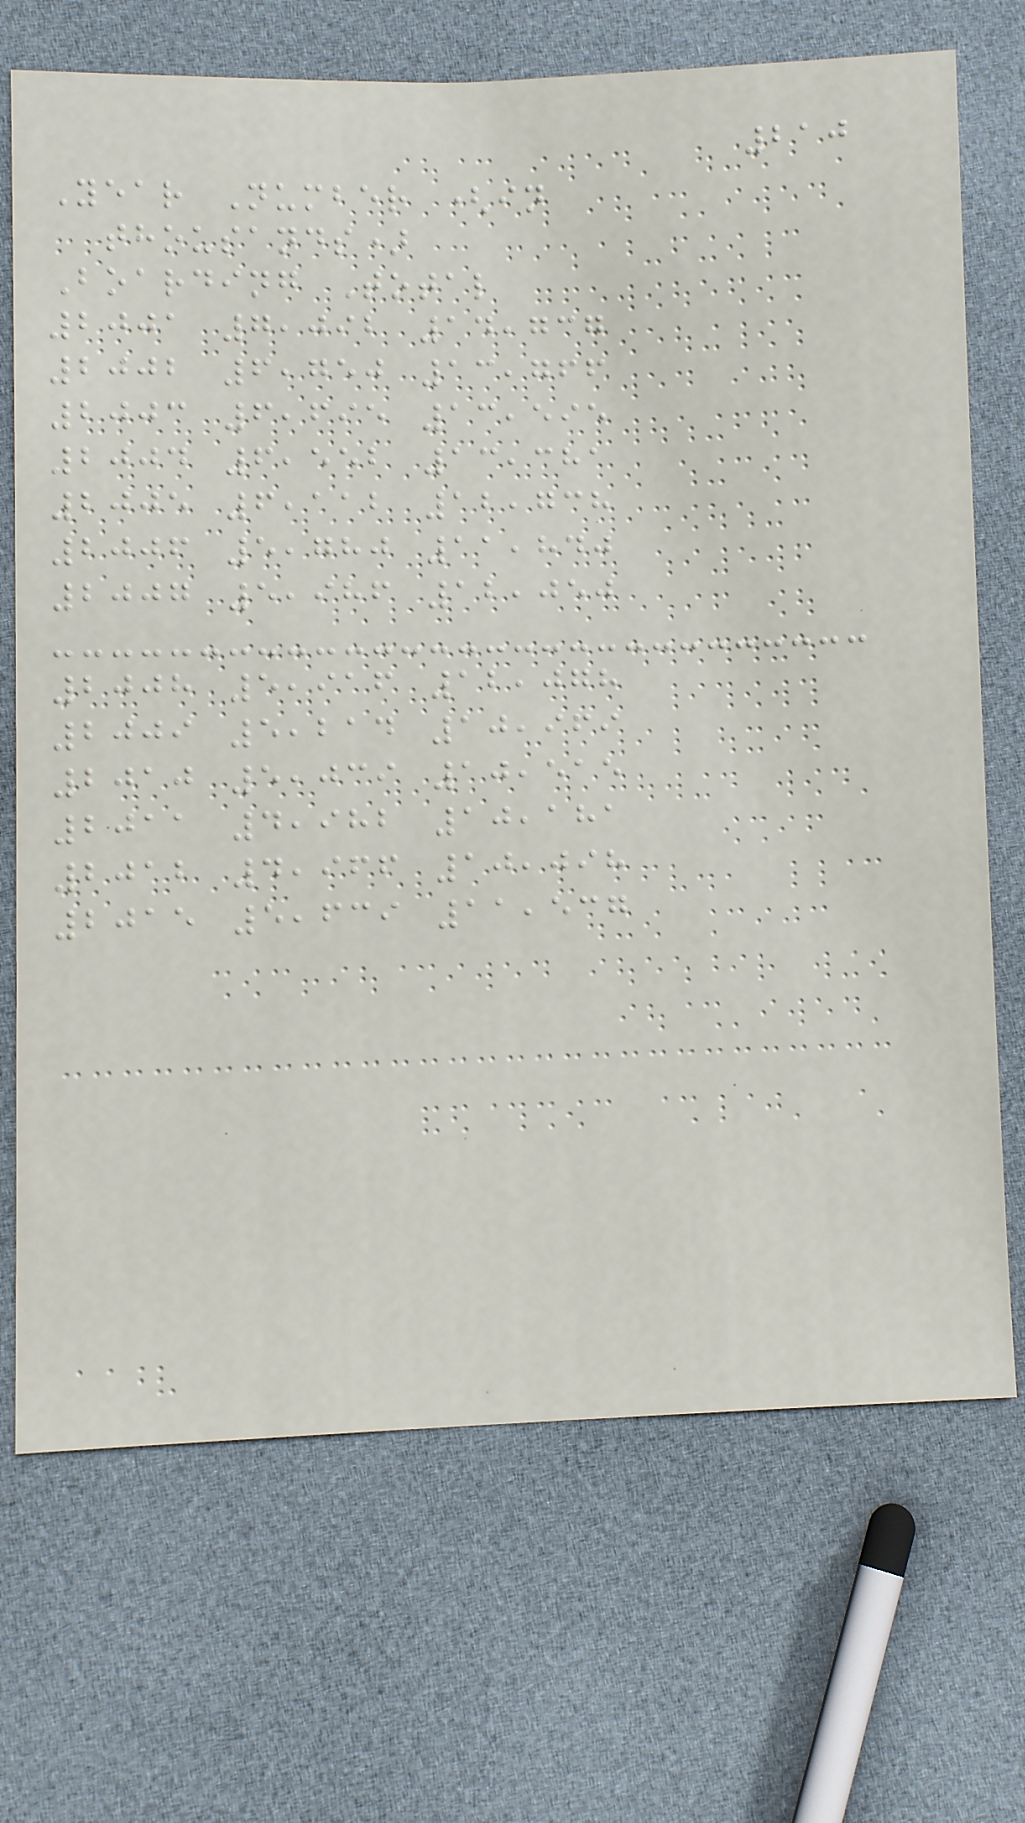210
Year Number (in
thousands)
Boarding Total
2001 7,092 14,737
2002 6,750 13,766
2003 6,695 13,595
2004 6,552 13,381
2005 6,112 12,738
2006 5,780 11,840
2007 5,986 12,050
2008 5,916 12,078
2009 5,214 10,969
2010 5,039 10,515
2011 4,982 10,181
2012 4,966 10,098
2015 5,639 11,537
